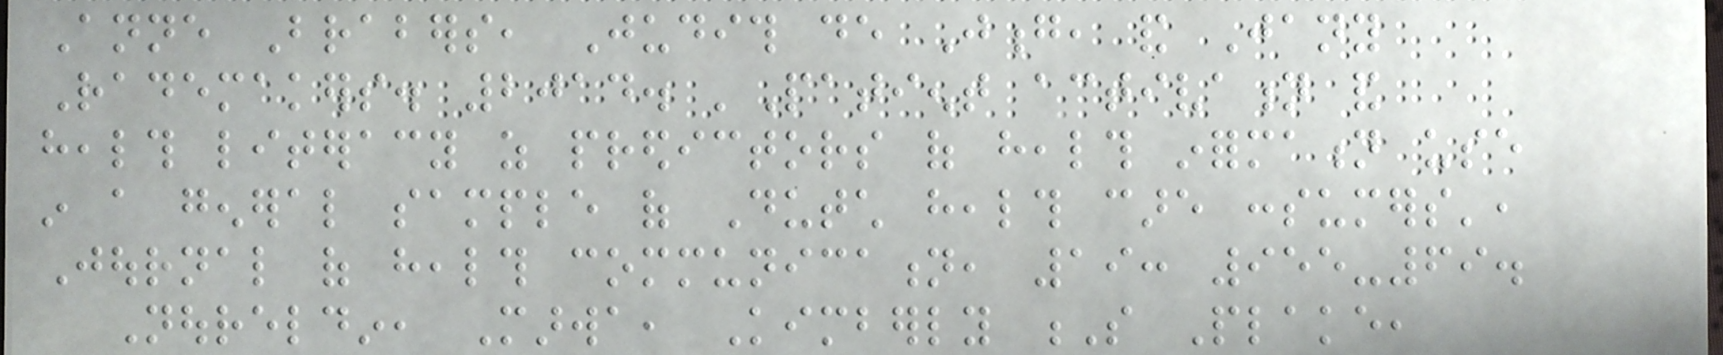Anne Brabers, Judith de Jong, and Jany
Rademakers. 2014. 'Patient activation and
health literacy as predictors of health information use
in a general sample of Dutch health care consumers',
Journal of health communication, 19: 955-69.
Noureldin, Marwa, Kimberly S Plake,
